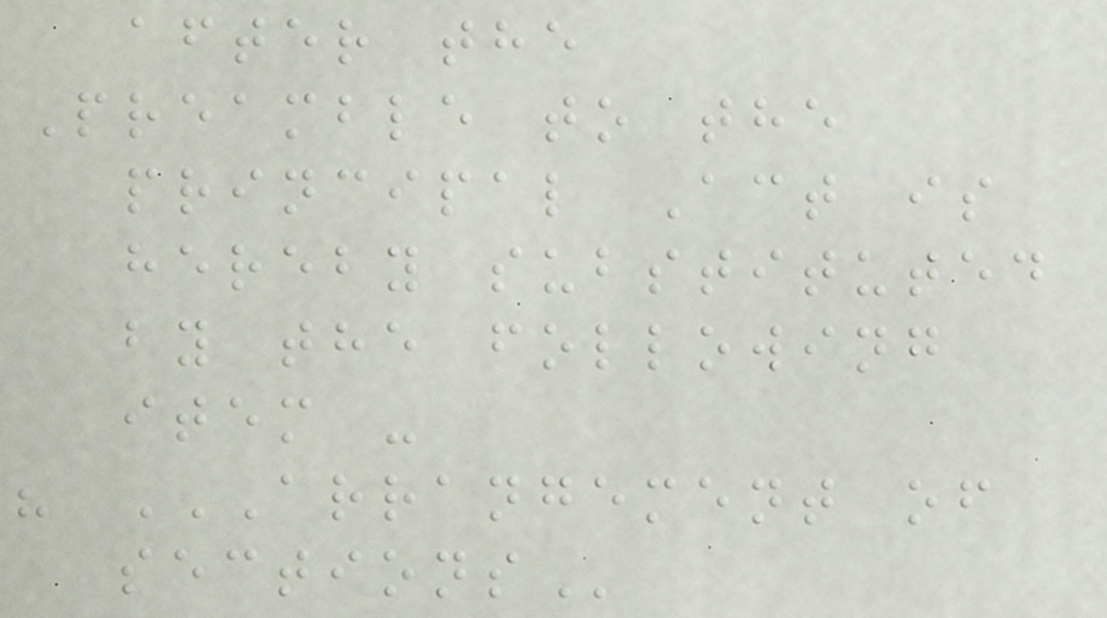after the
Preamble to the
principal Act is
hereby substituted
by the following
item -
" ARRANGEMENT OF
SECTIONS
